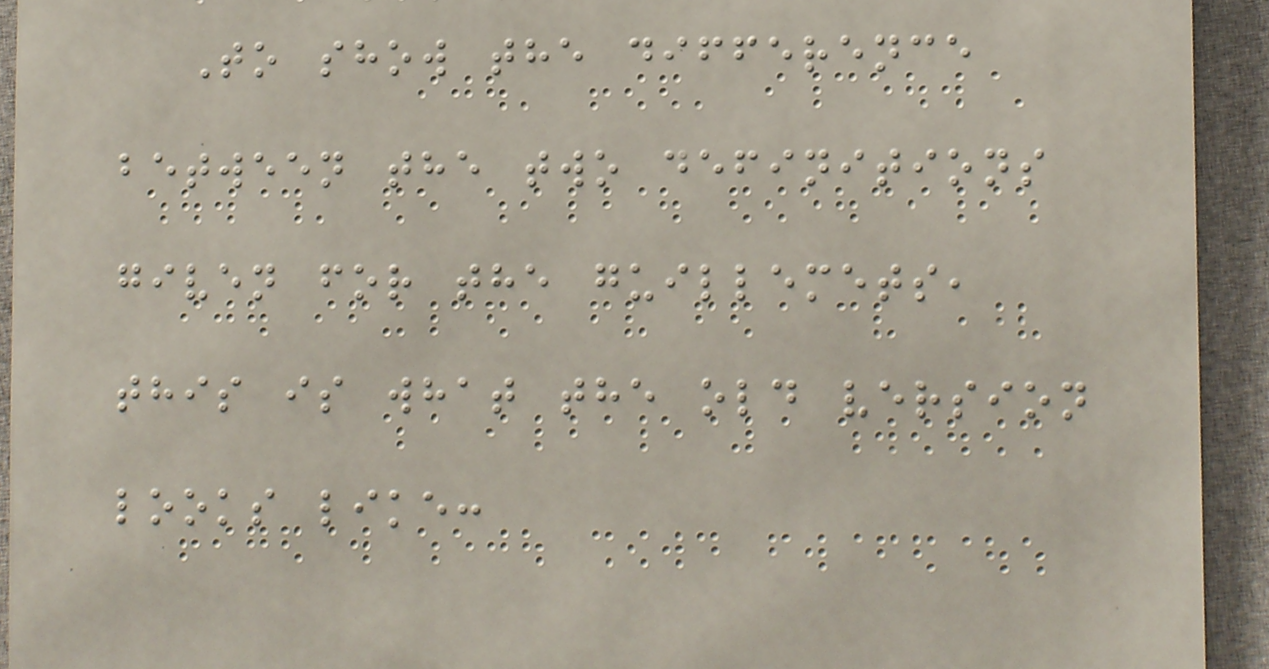To show the difference
between the two definitions
given for the guillemets,
this is what the old version
looks like:
